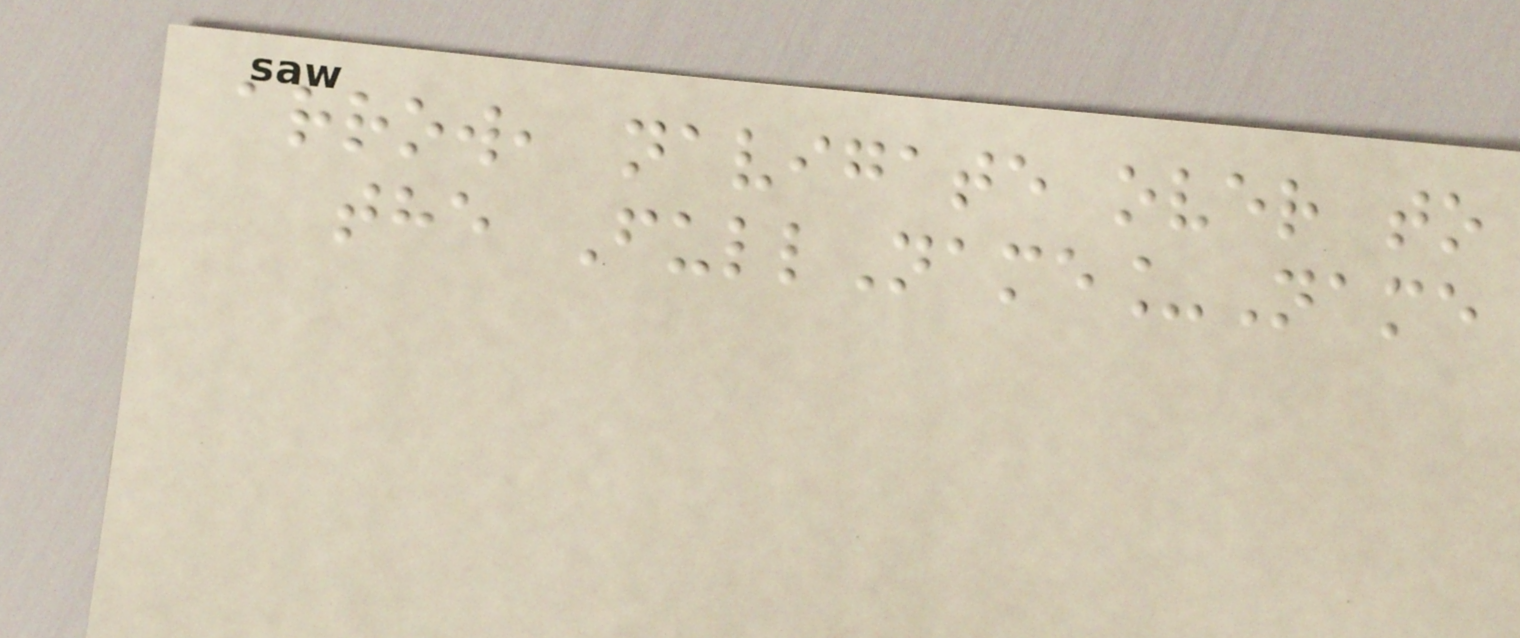arrow, navigate over to
the FullName_Name
